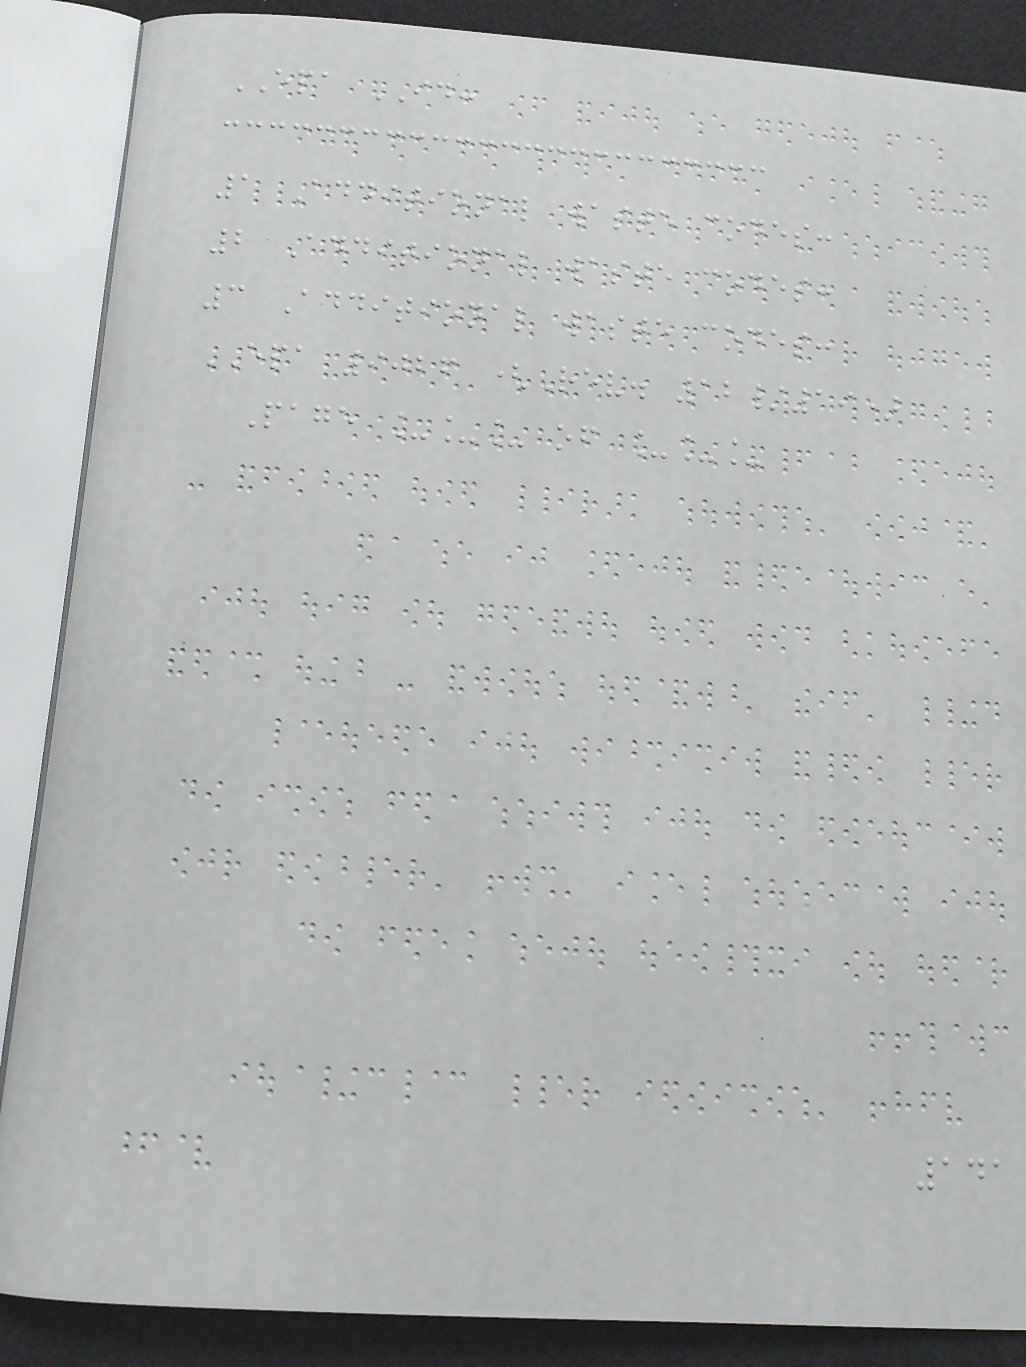EPA ID:
1 Additional waste codes:
2 Additional waste codes:
3 Additional waste codes:
EPA 9026 (Rev. 12/19)
Page ___ of ___
141
